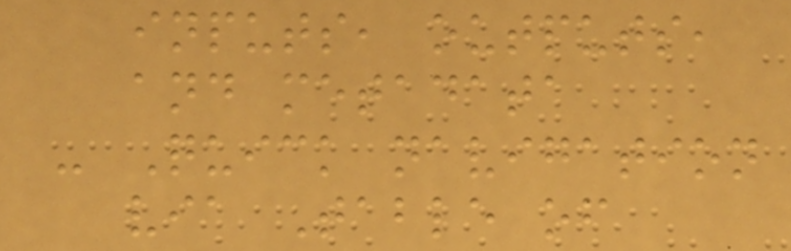inputs, outputs,
and metadata
- Quick navigation
via Table of
